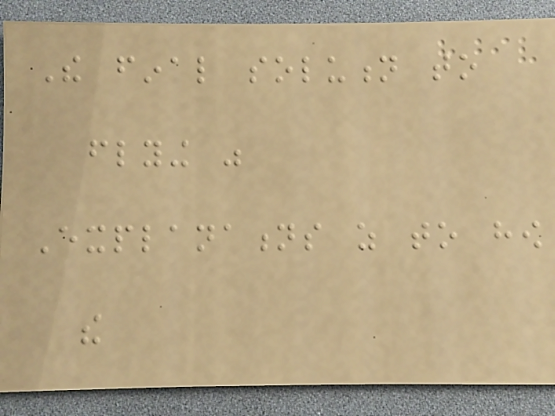The final solution to
flying was
Explanations as to how
the
